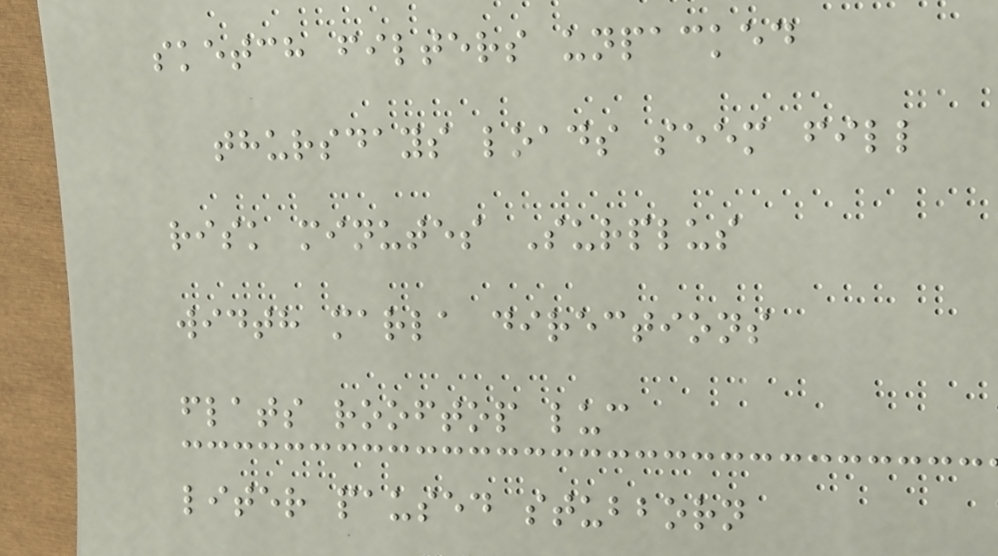sketch filters unpacked
thursdays loads seem fill
risk minutes Surplus
width marla directions
flats rooftop luc
liter paused stubborn
